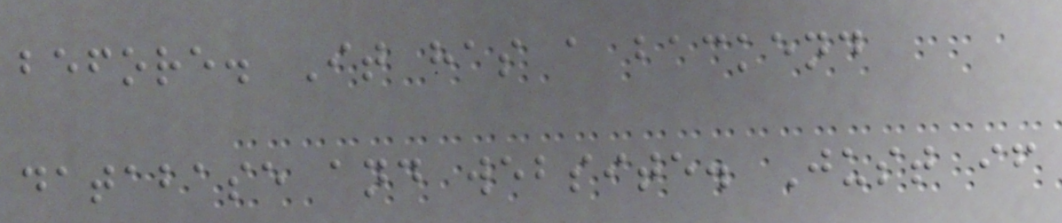before. It has a backend
database and website. Just if
